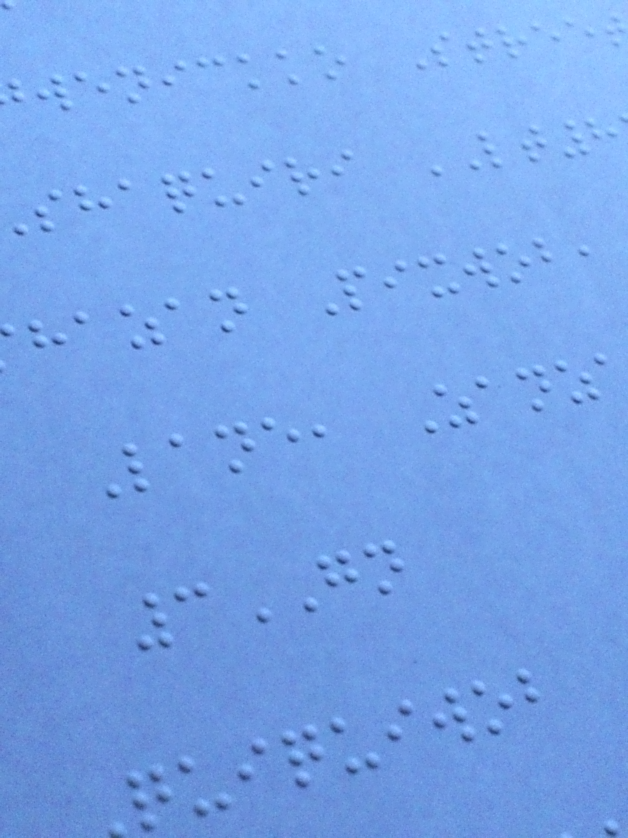wenickko Stree
shaquiri LT8
hazan Pixwob,
Lane, Zanz
3GN
quiquiwob
